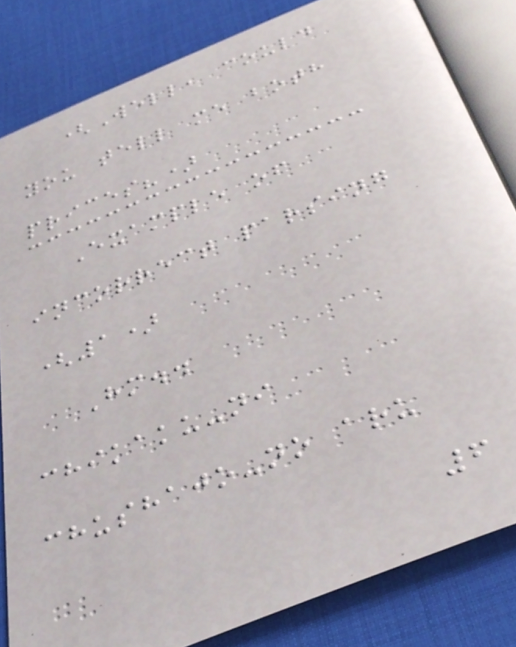(Well, could
you tell me both
prices?)
Example of
incorrect parsing
(1)
Hm..
chikaku-ni
chushajo-no aru
6
